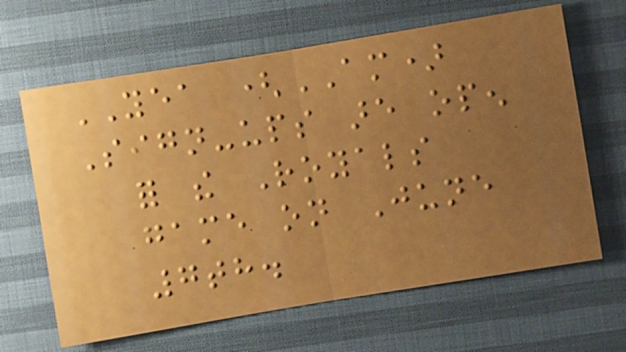YEA (AM)
Sign-ups are open
for the Royals
game on June
7th.
